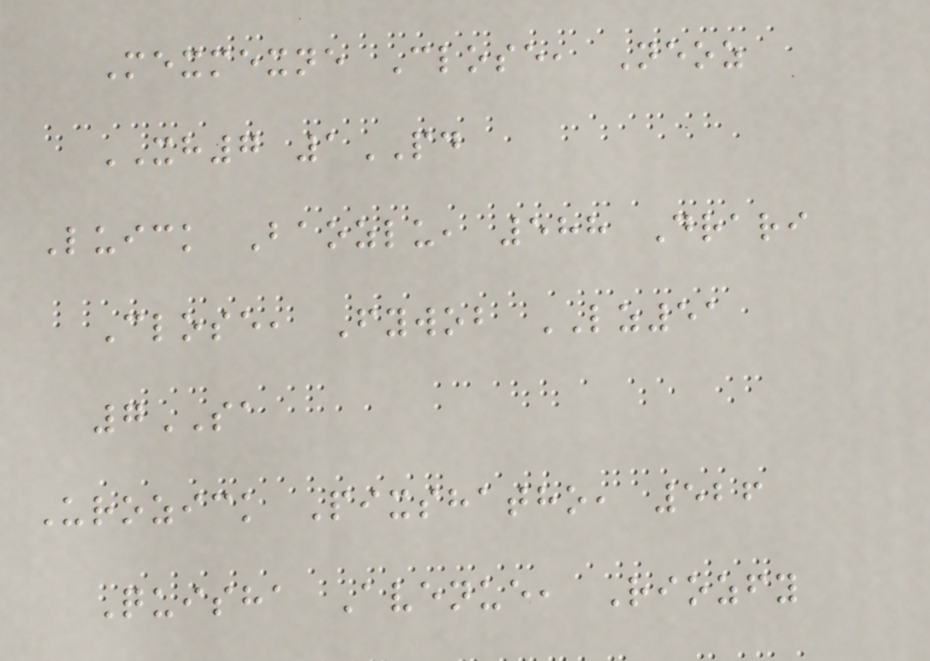Mexmexne Close, Neoz
XH7 1PD
Luick Baozlu, 588 Drari
Close, Fywob LZ51
7SA
Urozick Pixshatho, 526
Quisha Avenue, Riozfy
